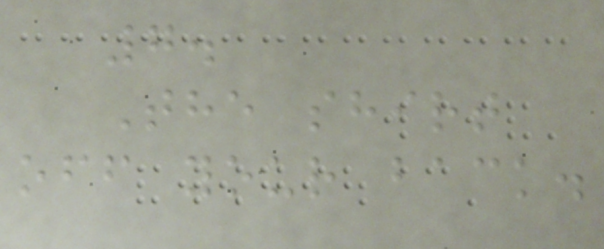7.
The shirt
off your back.
